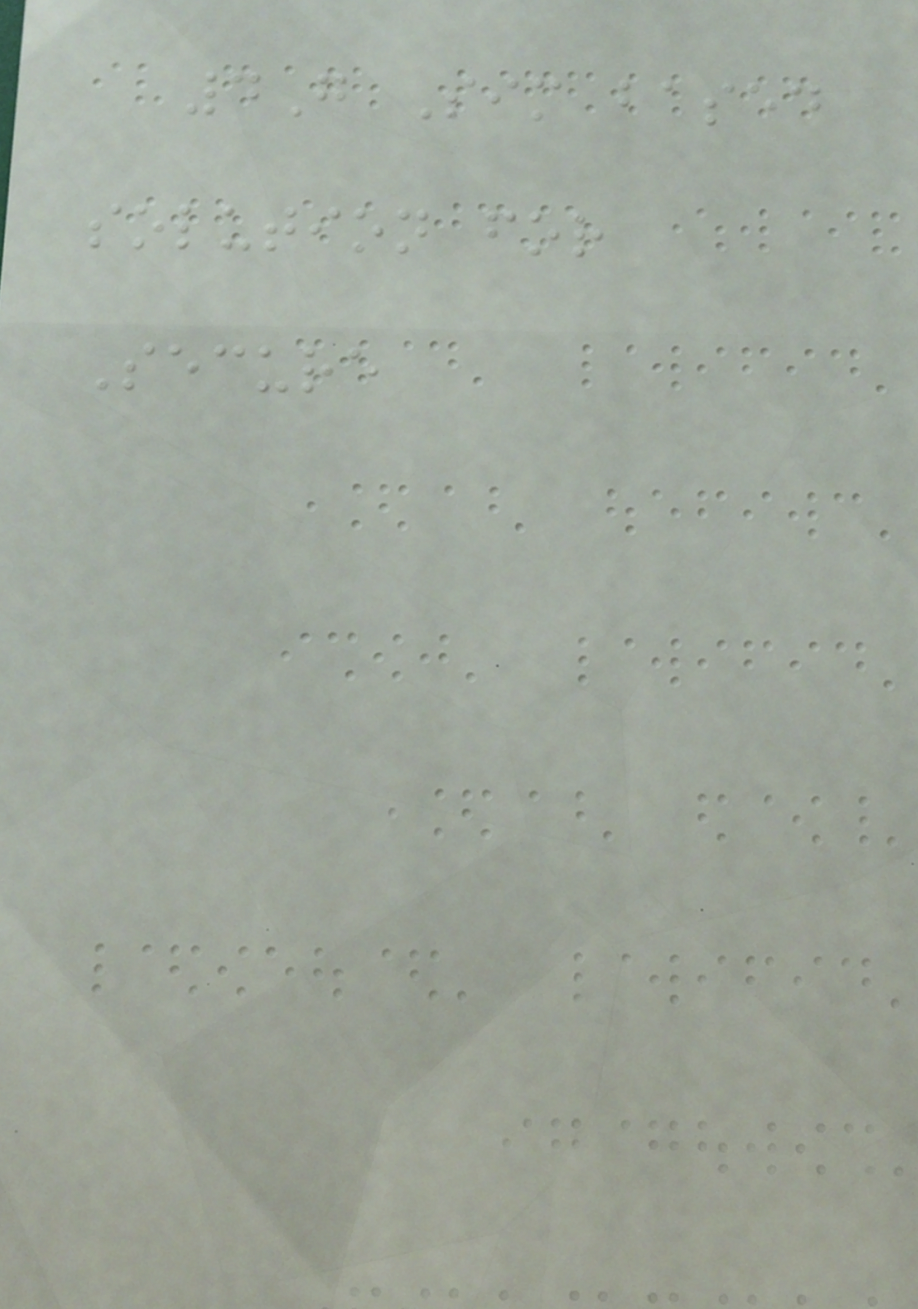4G Sim based
solution for
Secure
